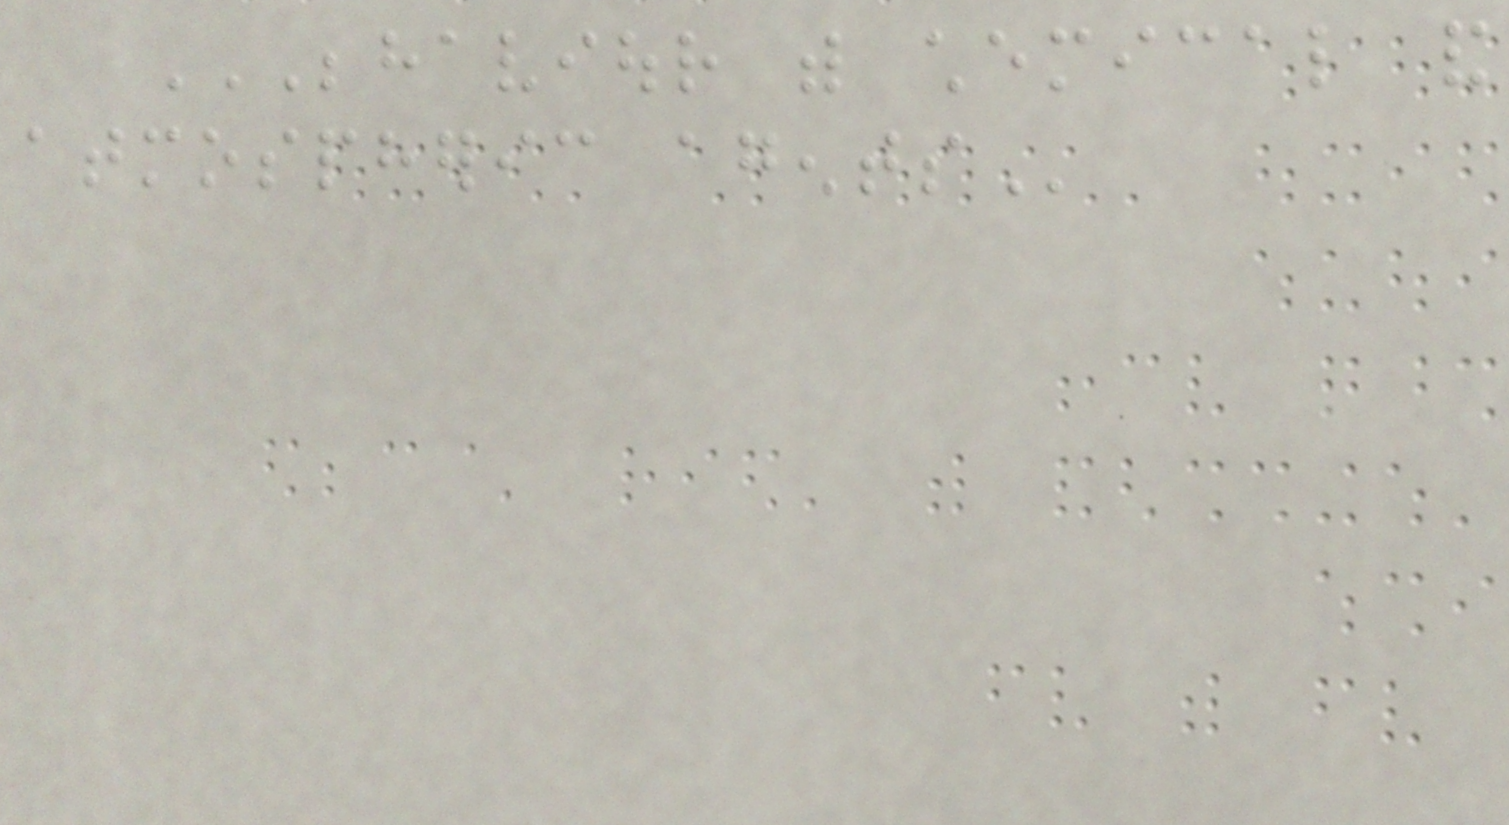BEHAVIOUR WITH CHEMICAL AND
ATMOSPHERIC AGENTS
